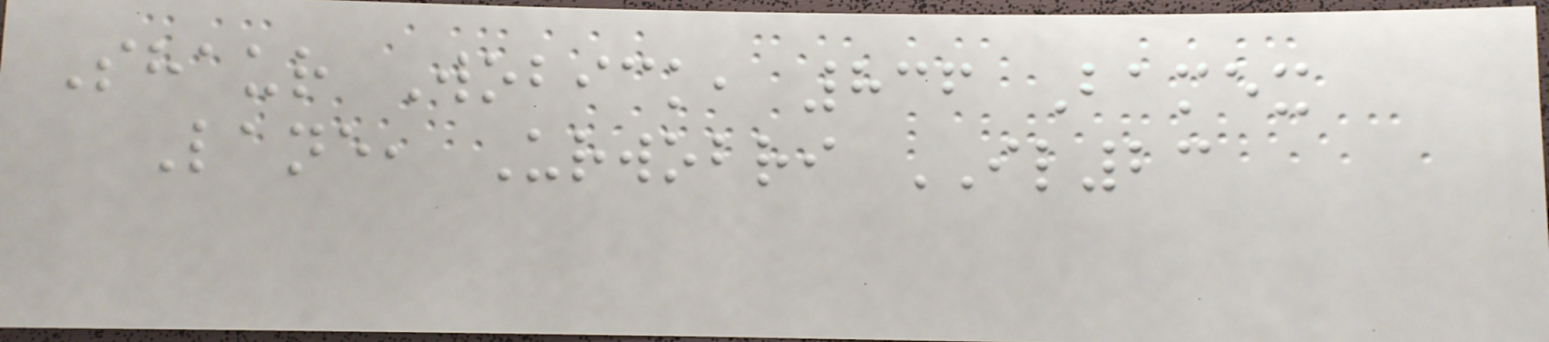Shaur Wobick, 836 Bamex
Lane, Urwobri IL23
